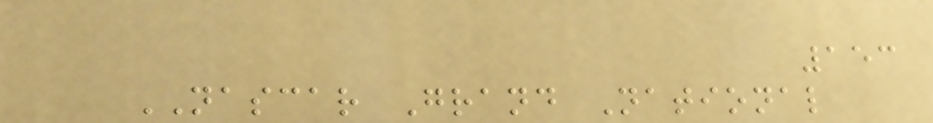153
NASCAR Grand National
